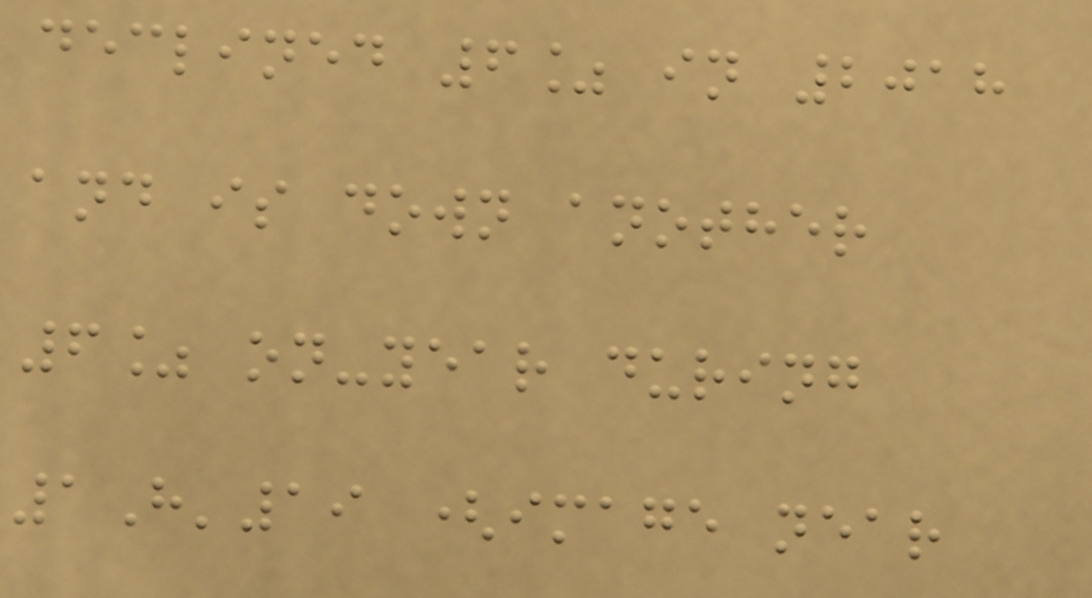declined 6% in 2018
and is down another
6% on-year during
1H'19 (image near
